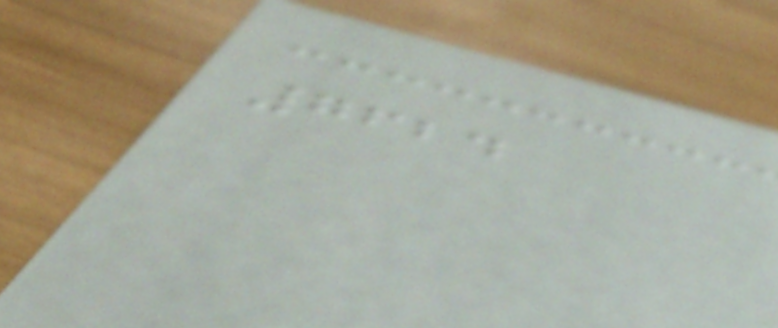7624
